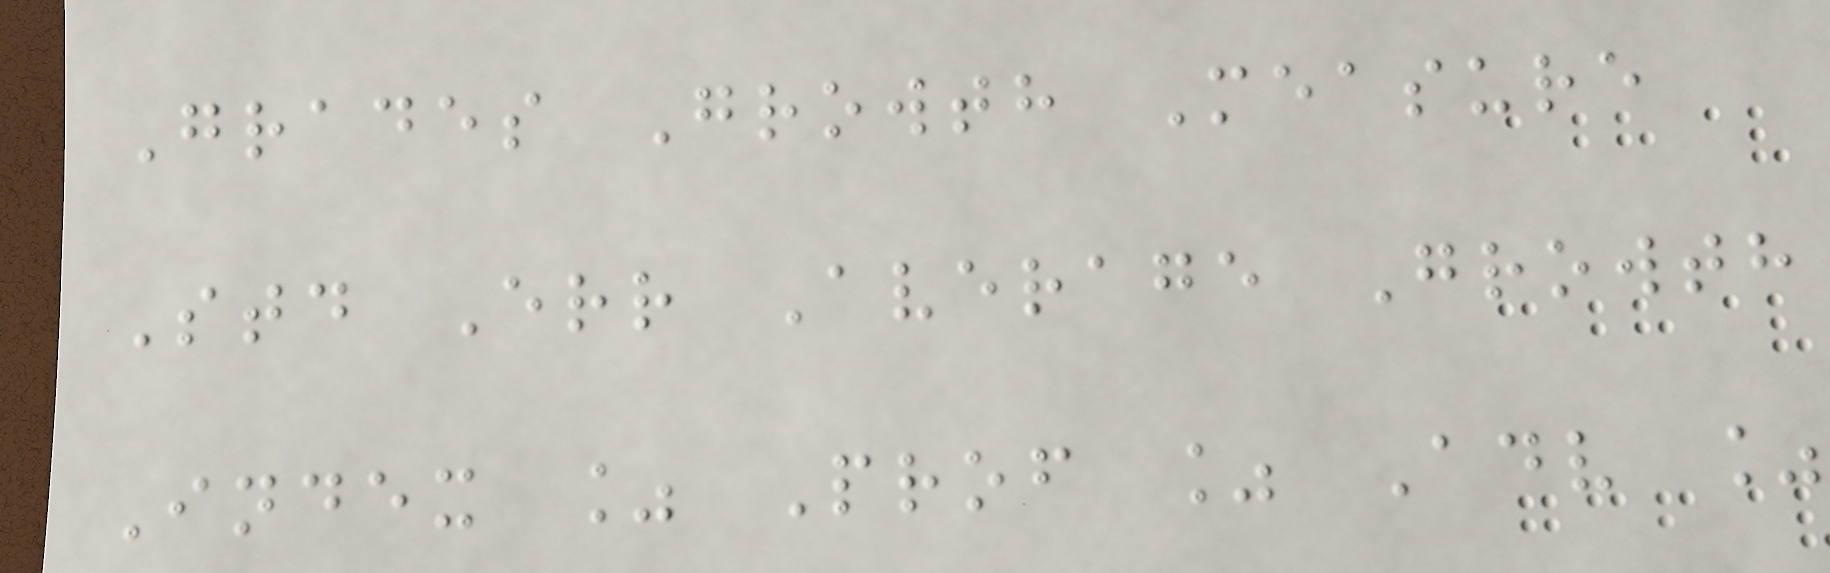Grades Growth Measure
Std Err Average Growth
Index % Prof % Adv %
